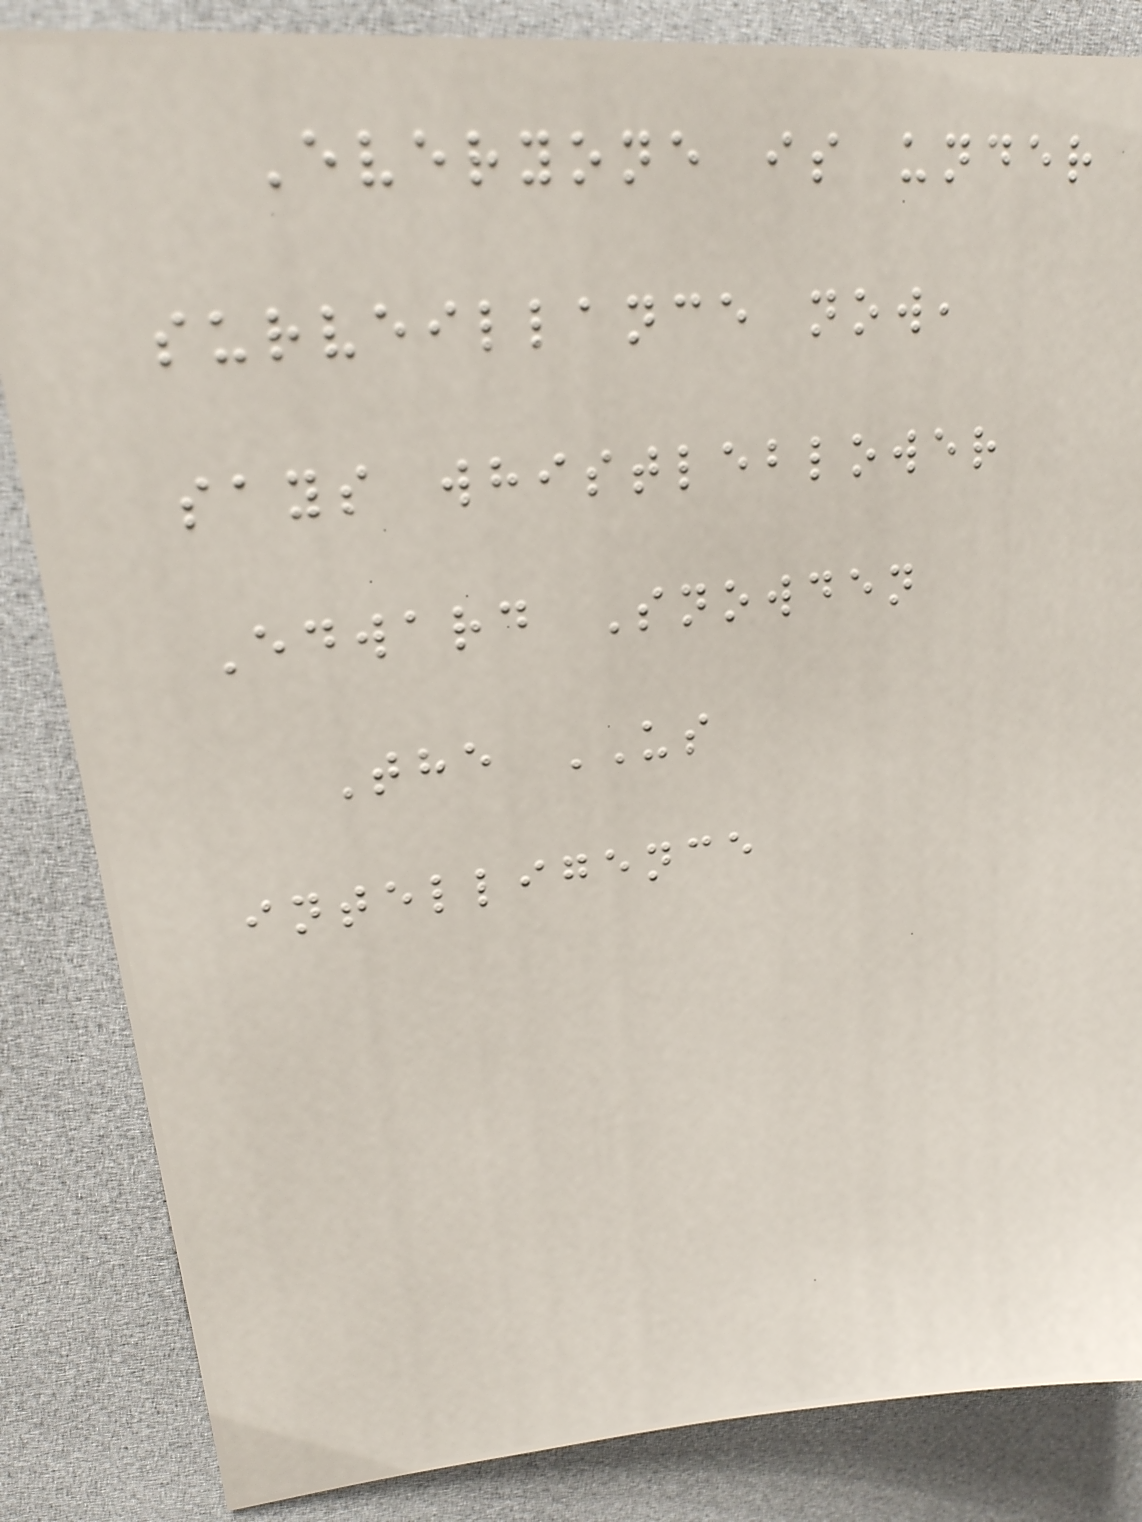Everyone is under
surveillance now,
says whistleblower
Edward Snowden
The US
intelligence
